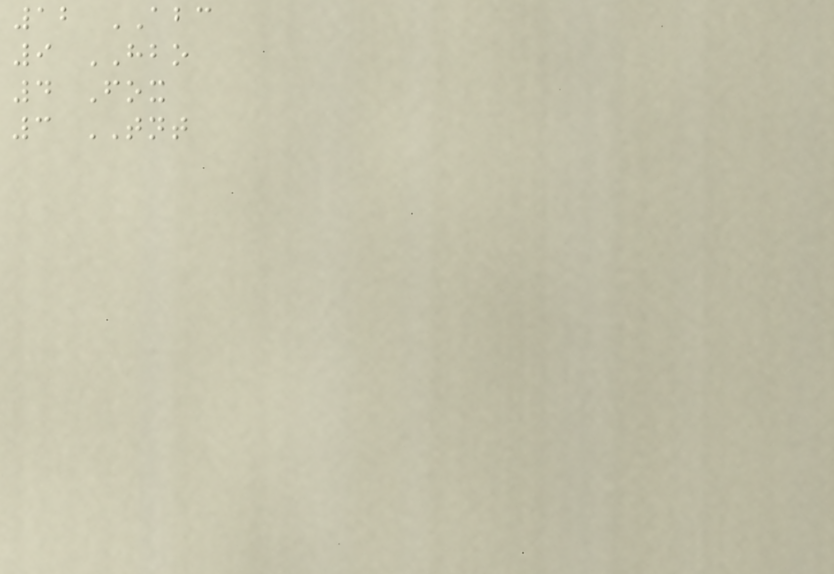12 ABC
9 HBO
4 Fox
3 TNT
